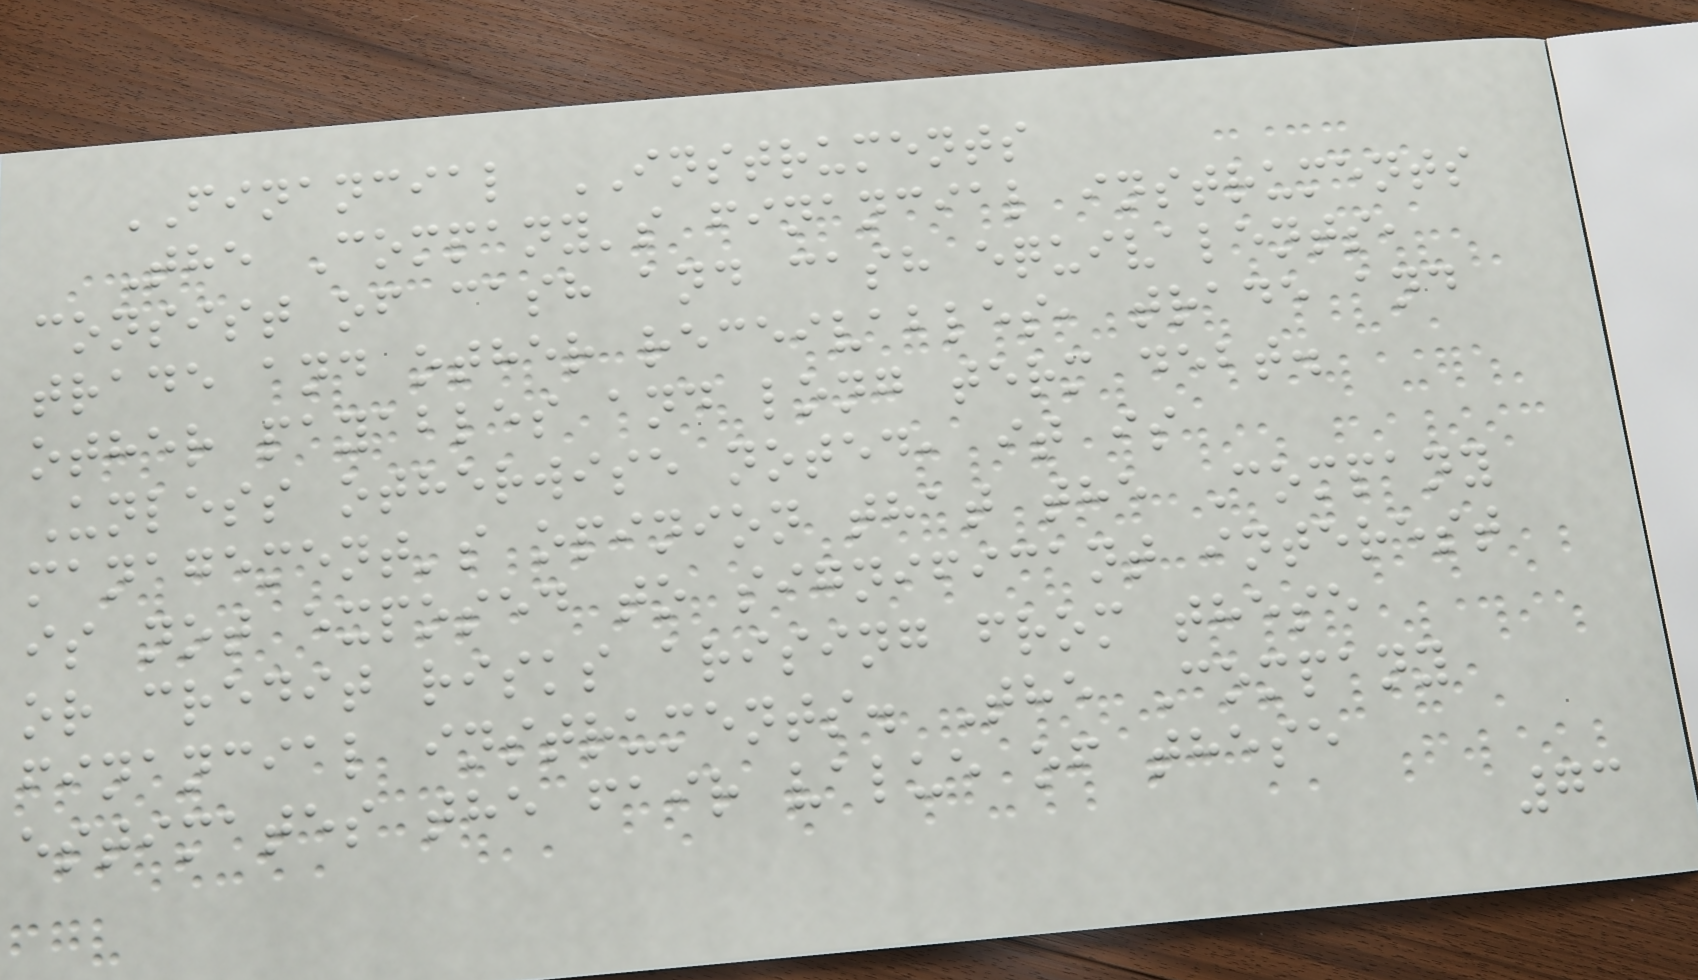FINANCIAL INSTRUMENTS
The Company's financial instruments
consist of cash and cash equivalents,
trade and other receivables, trade and
other payables and long term debt.
Unless otherwise noted, it is
management's opinion that the Company
is not exposed to significant interest
or credit risks arising from these
financial instruments. The Company
estimates the fair value of these
73
